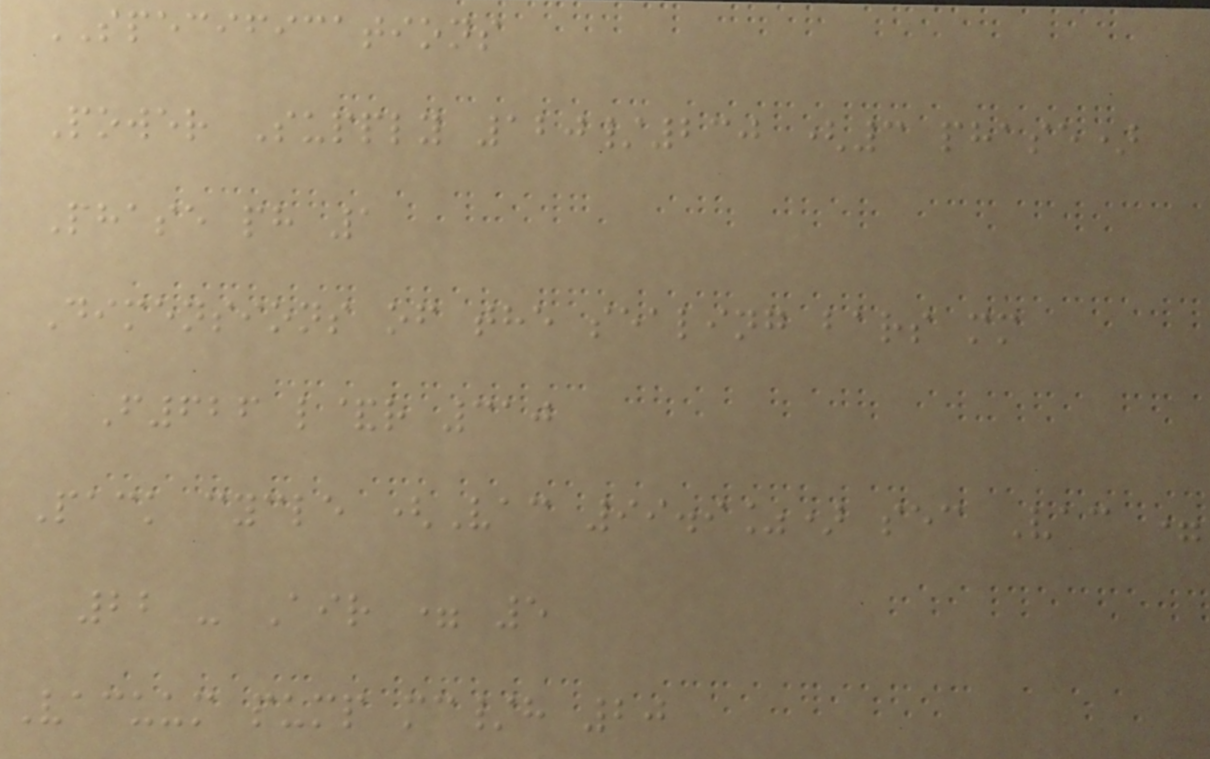SPECIFICATIONS
Power Supply 120/230 (3 phase)
Phase ph 1
Dimensions of the sealing bars mm
F626 l&r 310
Pack cycle (Vac 99.9%) sec Vac =
22 - Air = 5
Vacuum pump mc/h 20
